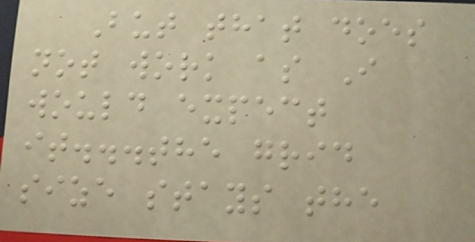But that does
not work as I
would expect
it...the grid
size stays the
